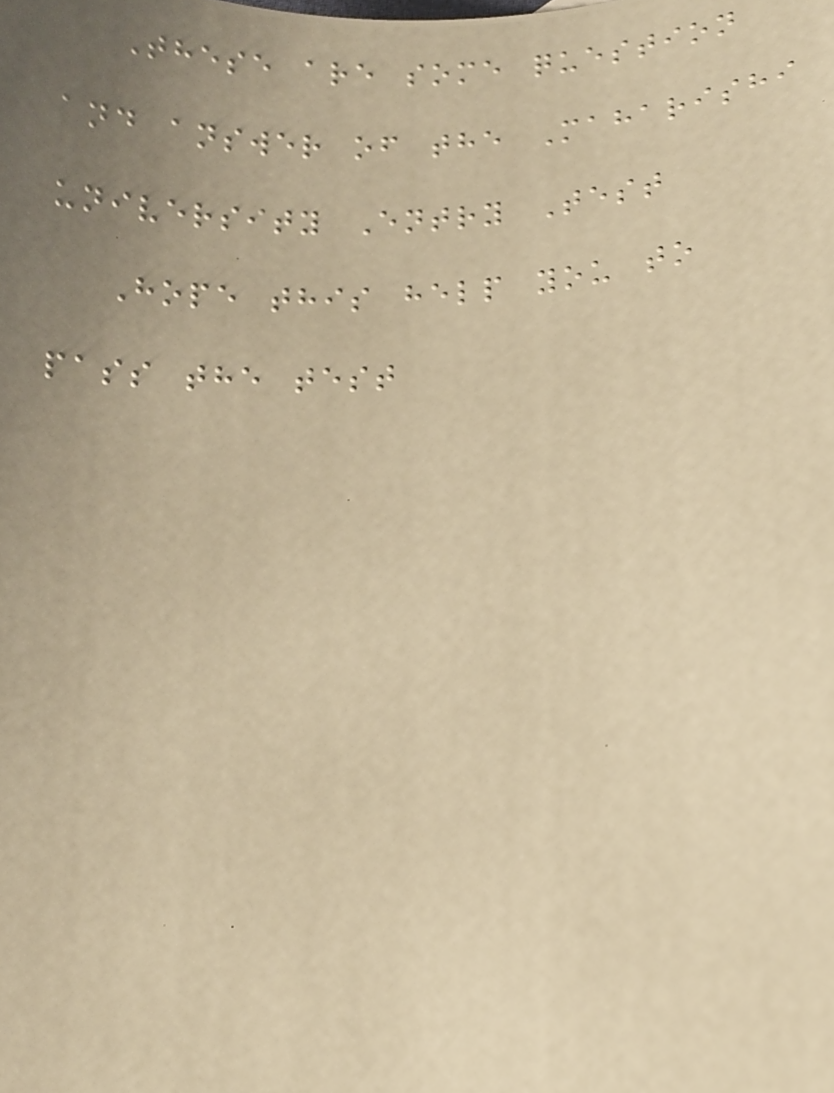These are some question
and answer of the Maharishi
university Entry Test
Hope this help you to
pass the test
